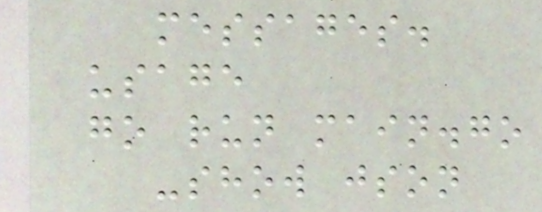messages.
usage
go run main.go
-show json
